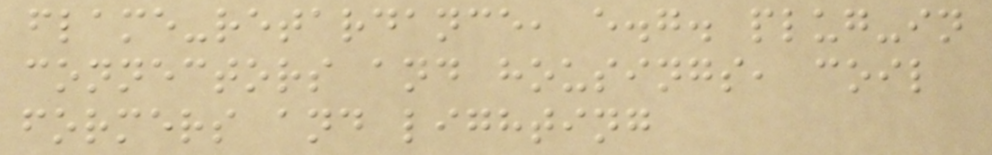flame-retardance, e.g. plug-in
connectors and housings, coil
formers and lighting
